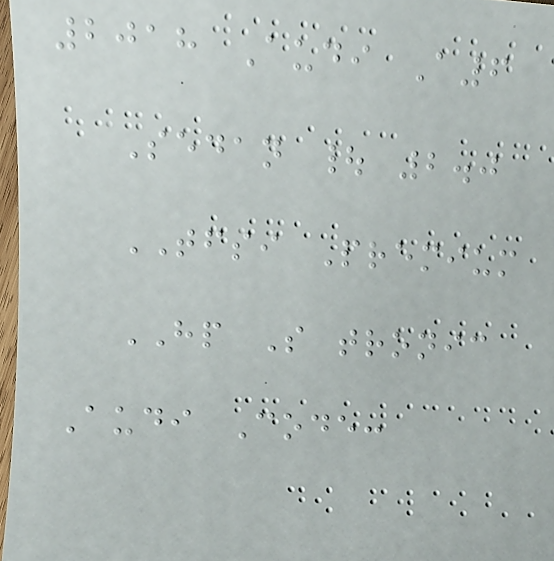2018 Audi A6
Sedan | 2.0
TFSI Premium
HP S tronic
Audi Code:
